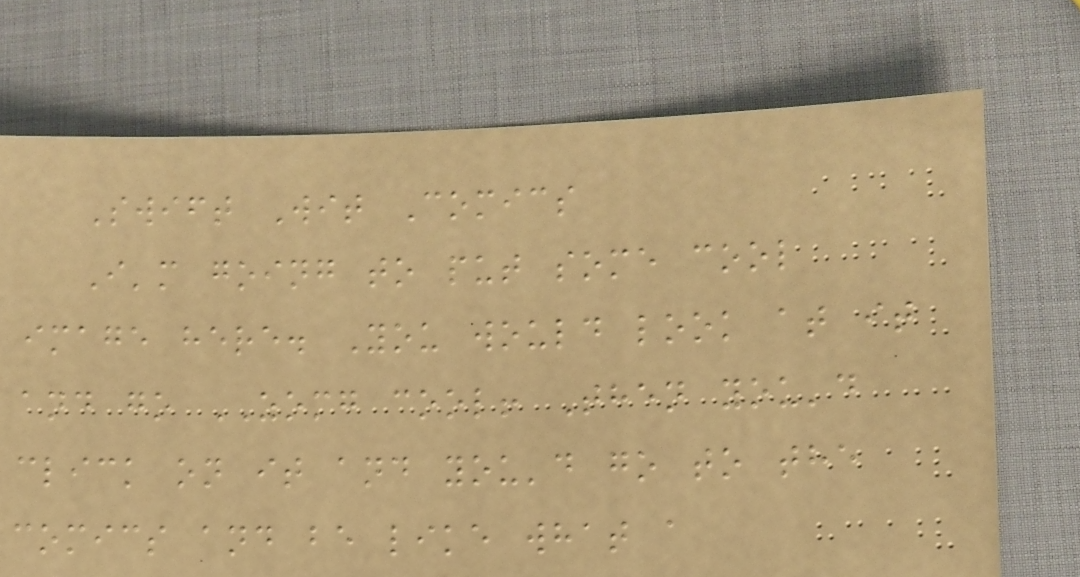Swift Wit Comics
I'm going to put some cool
image here. You would look at it
and go ZOMG cool! Then you'd
click on it and you'd go to the
comics and be like what a
